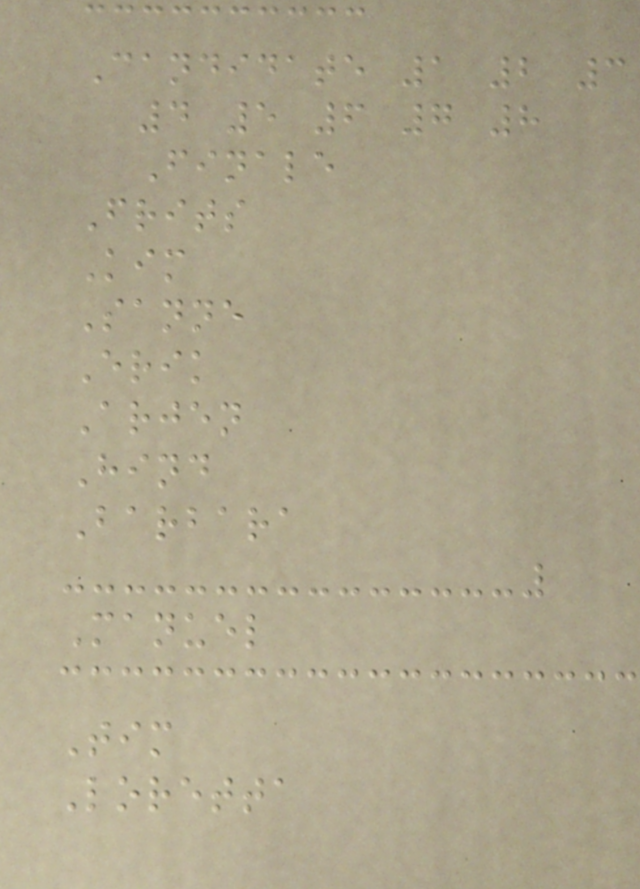Candidate 1 2 3
4 5 6 7 8
Finale
Frits
Kim
Sanne
Erik
Arjen
Hind
Barbara
Manuel
Tim
Loretta
